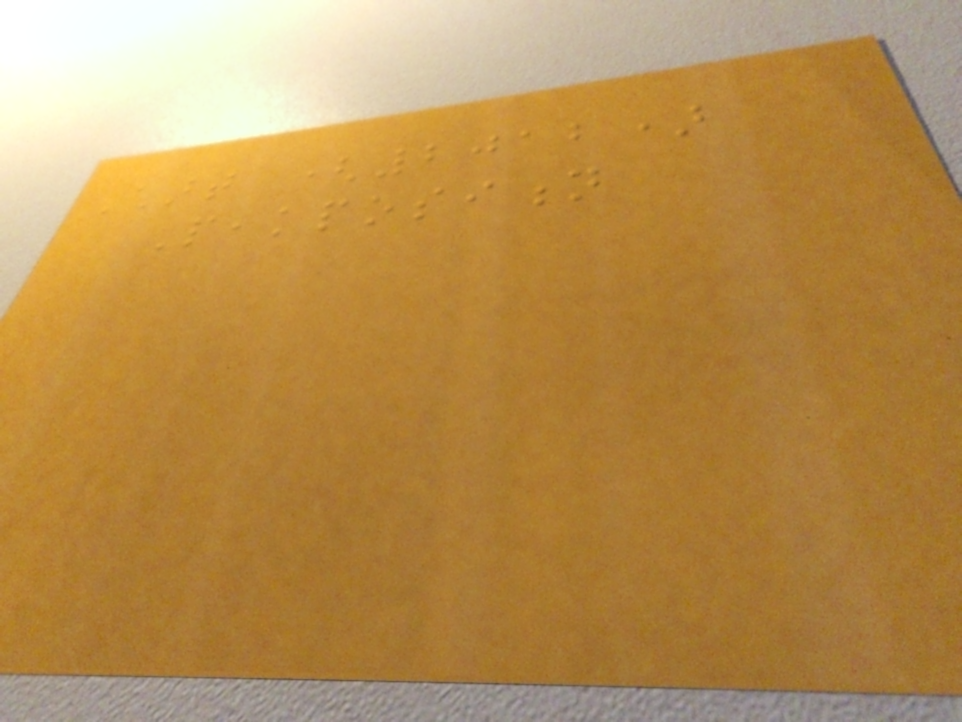Chart (2012)
Peakposition
